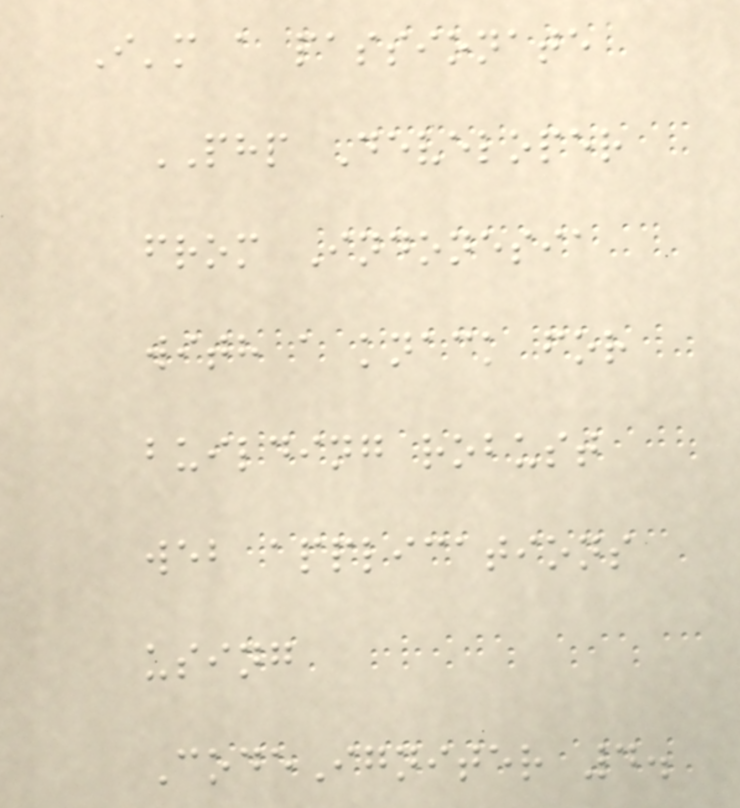I'm a passionate
PHP Developer
from Indonesia
with a knack for
building robust
web applications
using
CodeIgniter 4.
